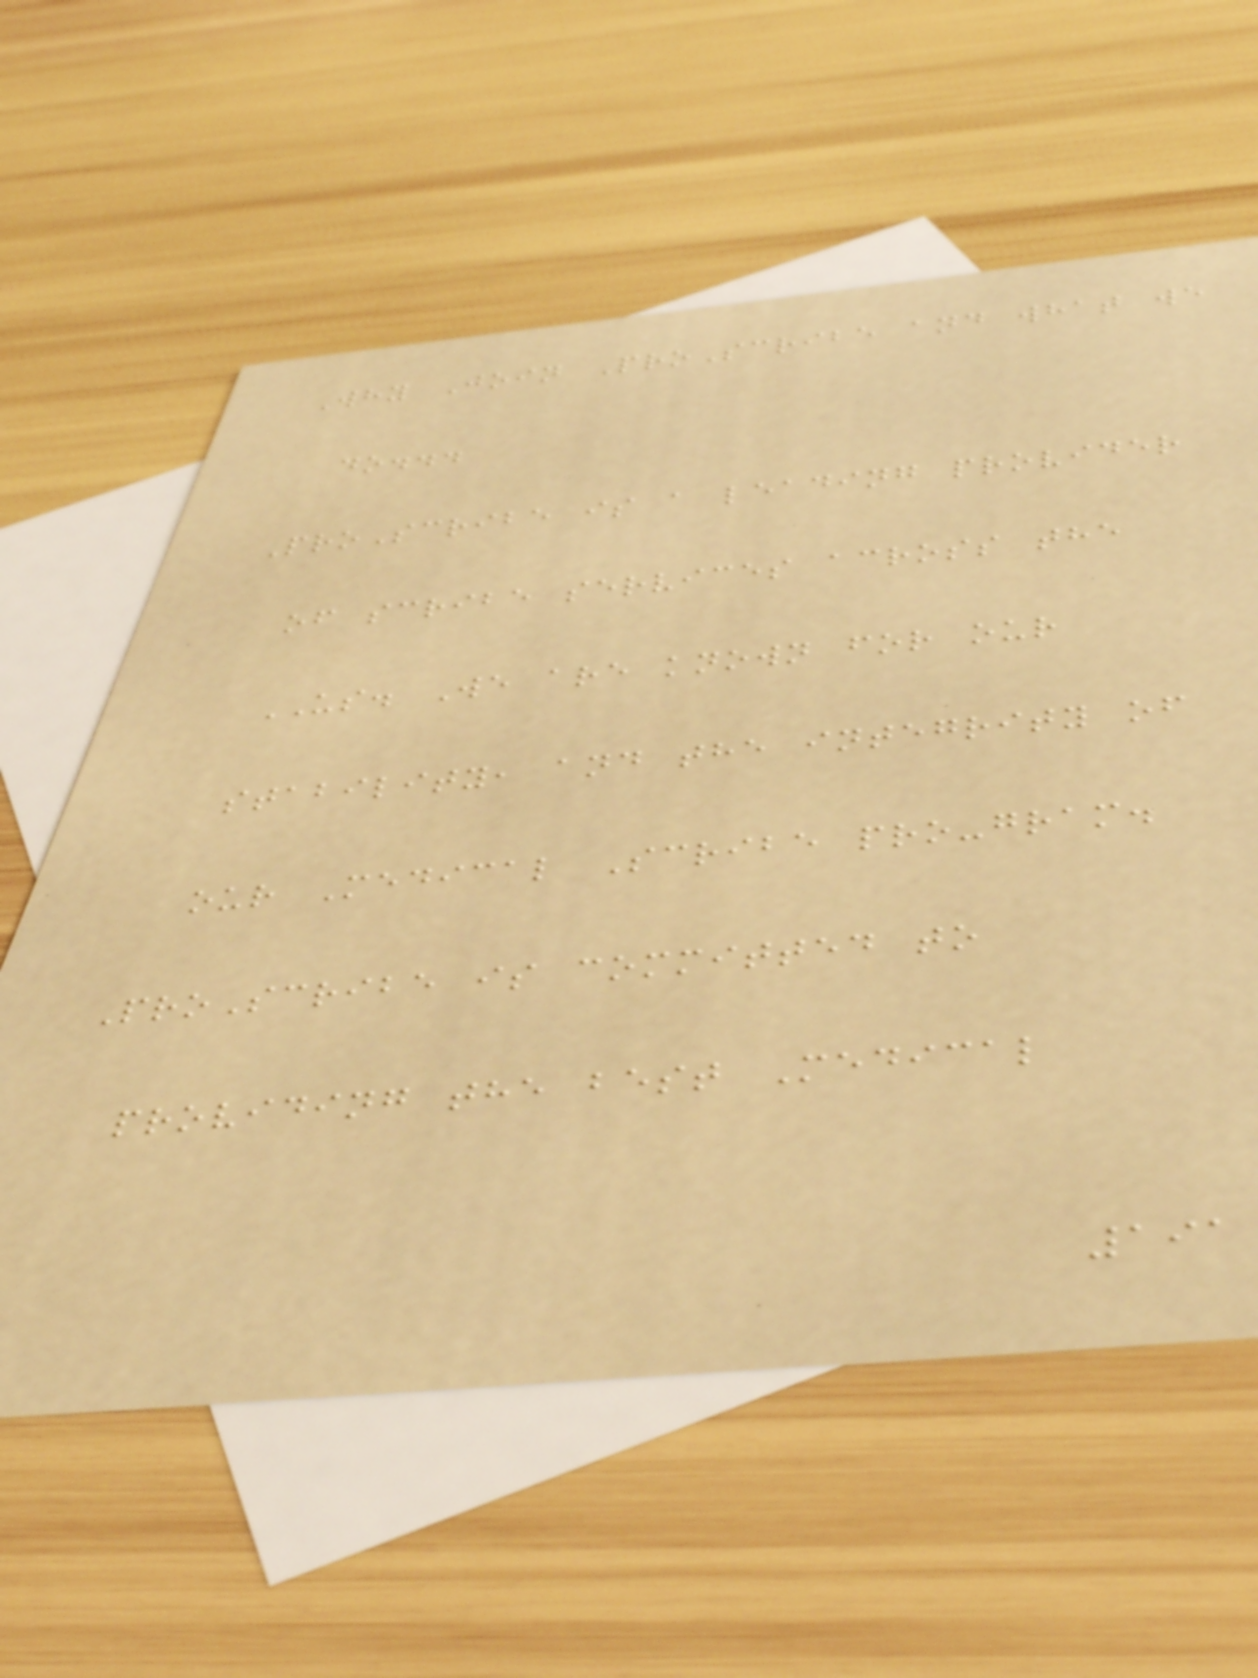Why Join ProScribe and what we
do...
ProScribe is a leading provider
of scribe services across the
US. We are known for our
stability, and the integrity of
our Medical Scribe pro-gram.
ProScribe is committed to
providing the best Medical
191
